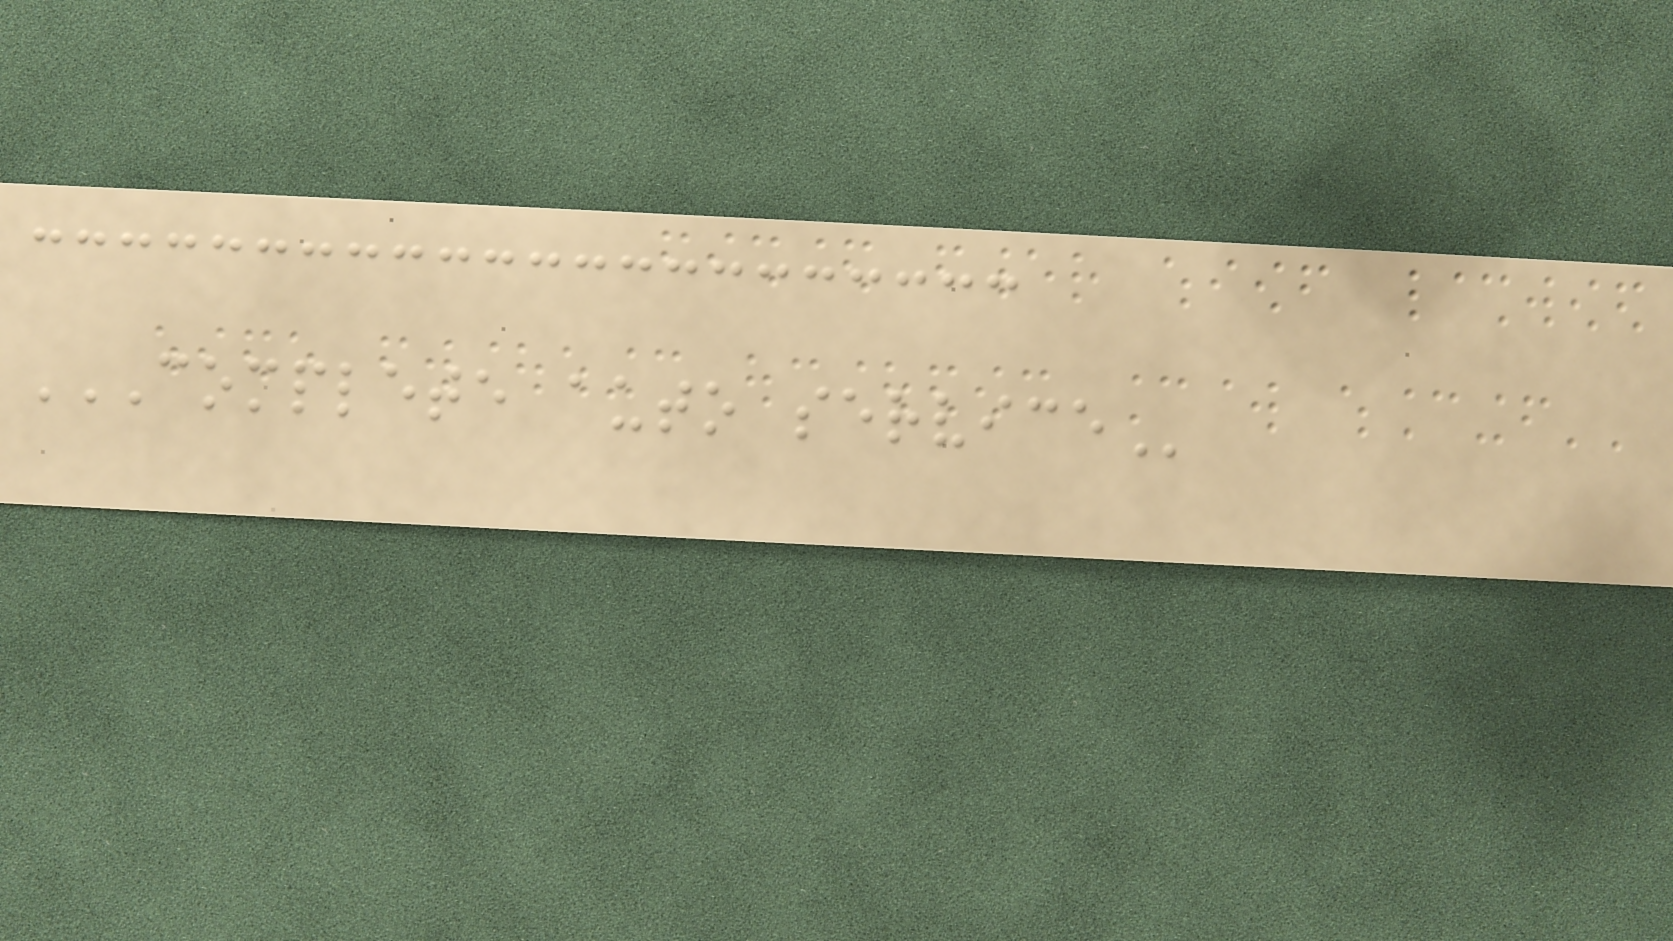COMPLETE AUTO SERVICE
